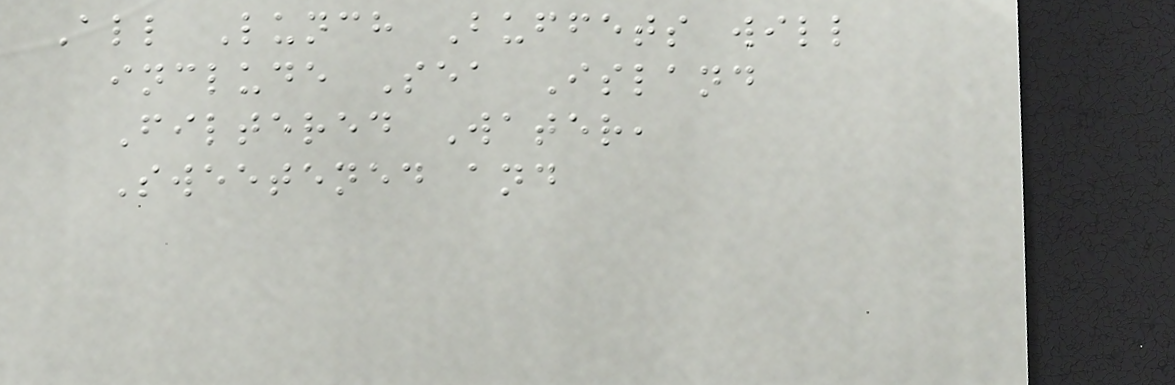All Lunch Buffets will
include Sea Island
Filtered Water,
Sweetened and
